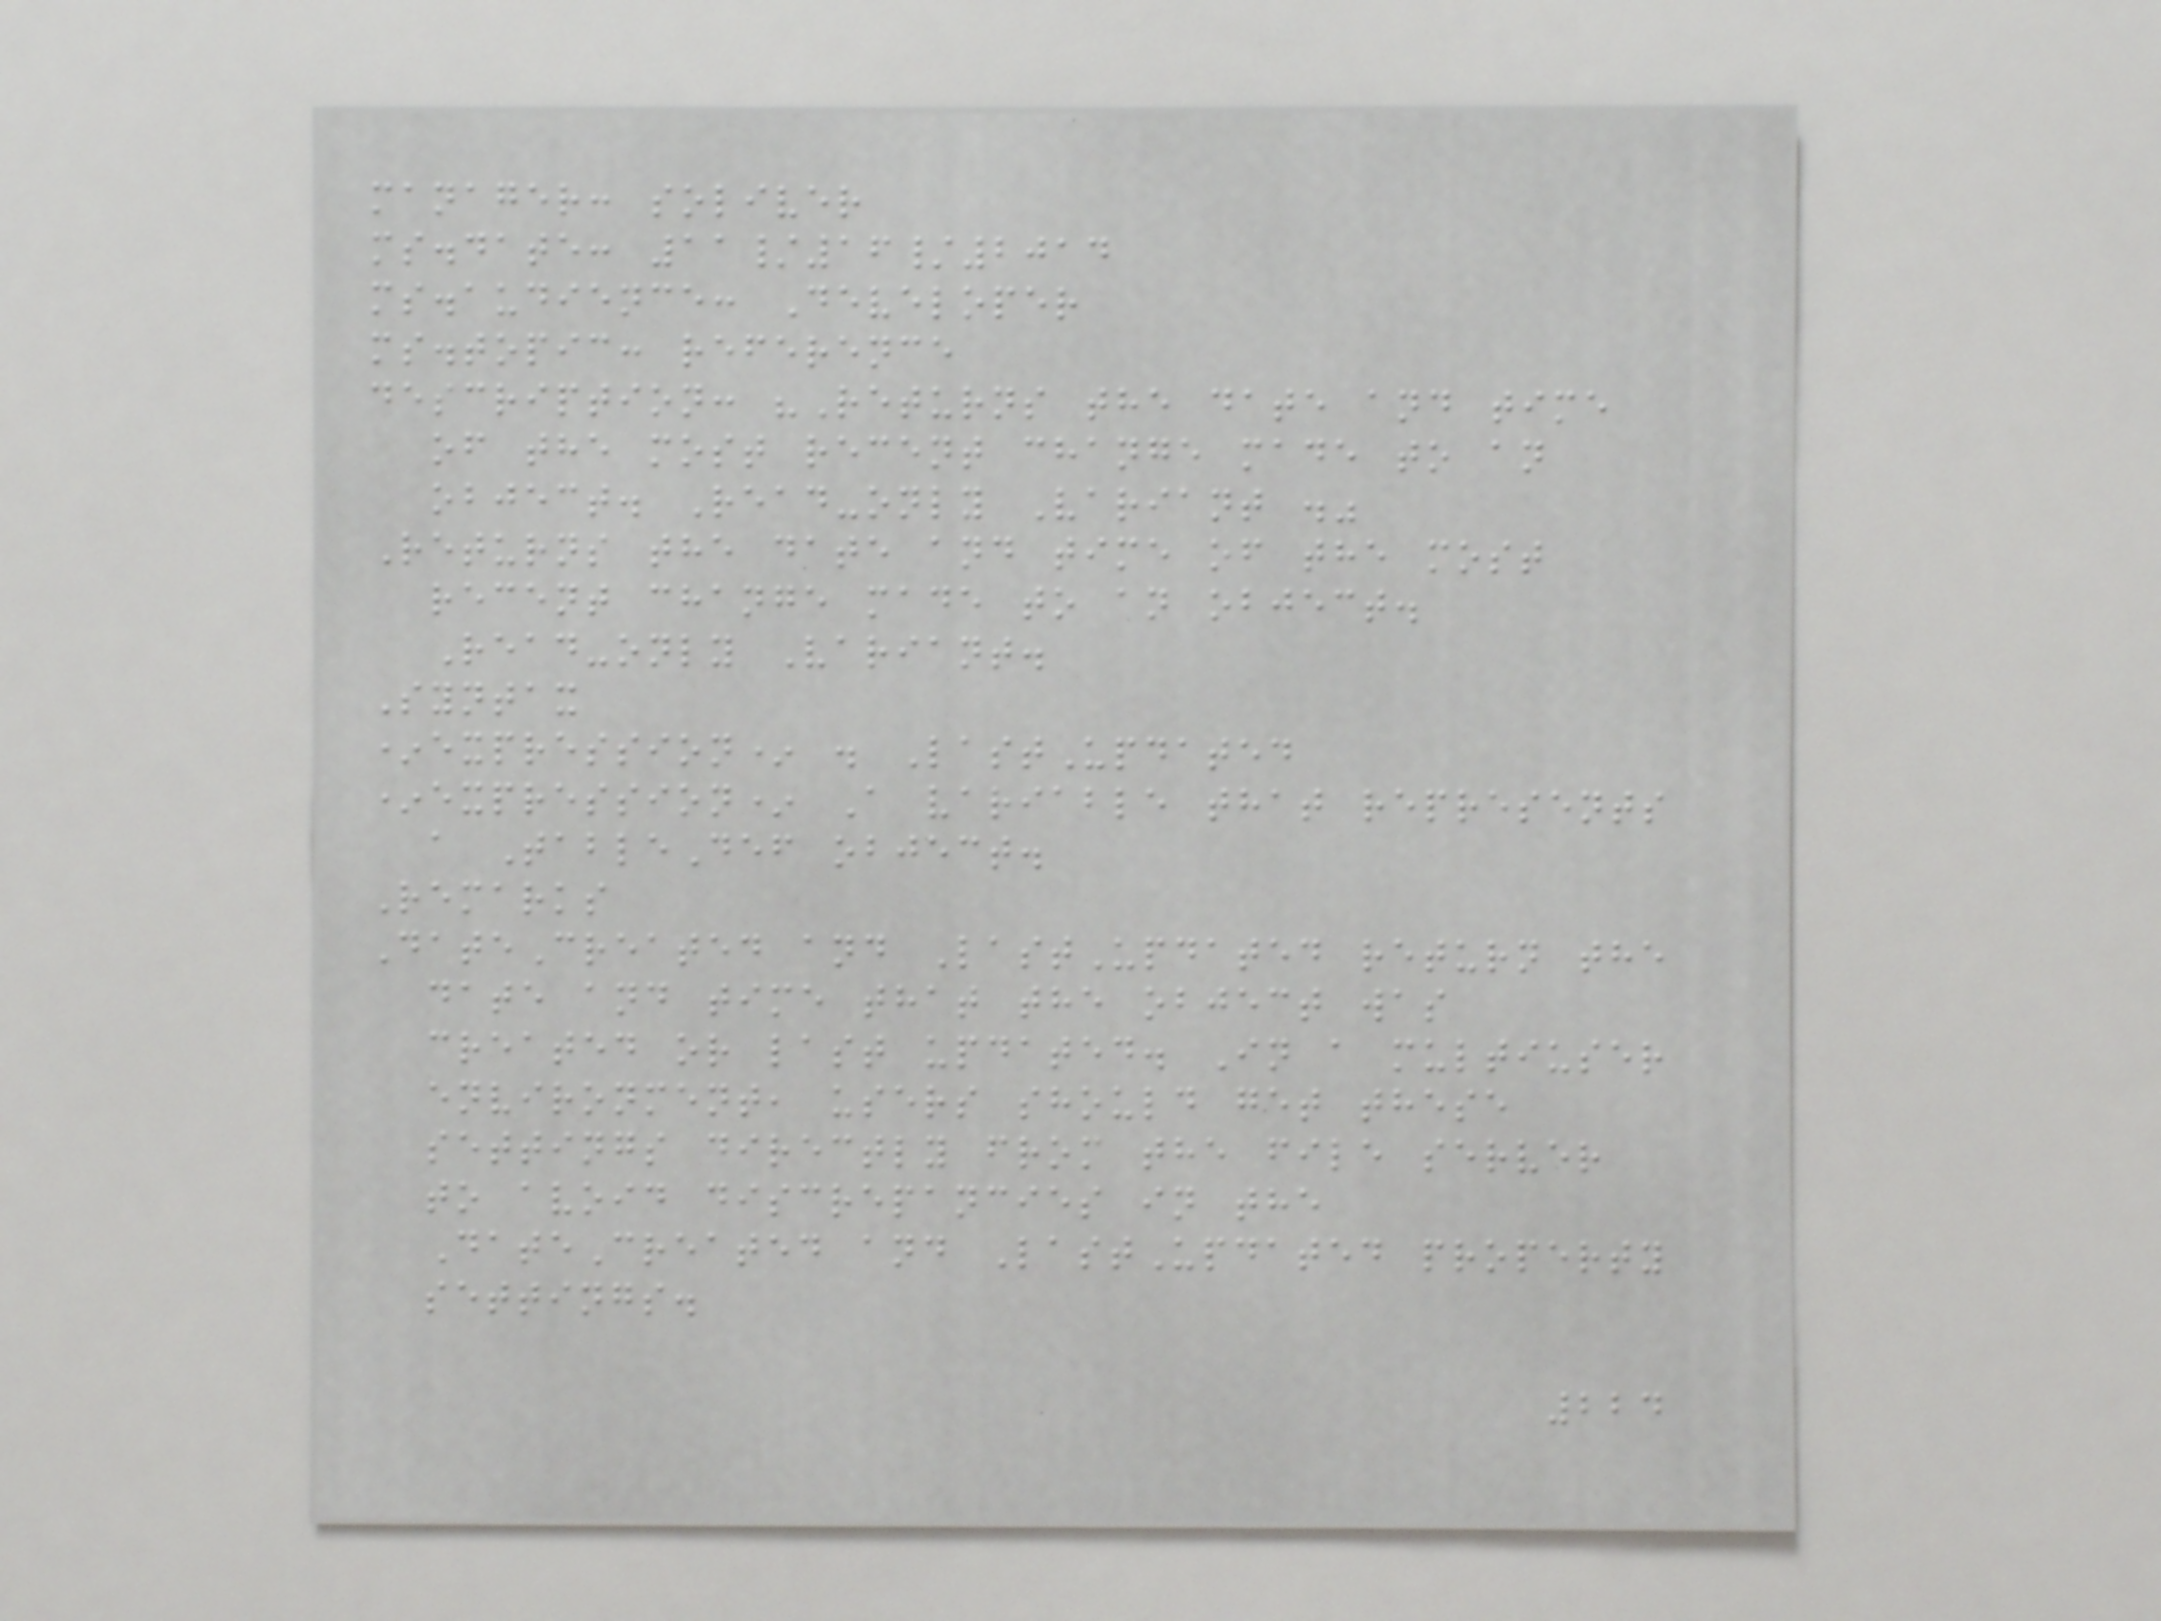manager: soliver
ms.date: 11/16/2014
ms.audience: Developer
ms.topic: reference
description: "Returns the date and time
of the most recent change made to an
object. Read-only Variant ."
Returns the date and time of the most
recent change made to an object.
Read-only Variant.
Syntax
*expression* . LastUpdated
*expression* A variable that represents
a TableDef object.
Remarks
DateCreated and LastUpdated return the
date and time that the object was
created or last updated. In a multiuser
environment, users should get these
settings directly from the file server
to avoid discrepancies in the
DateCreated and LastUpdated property
settings.
224
